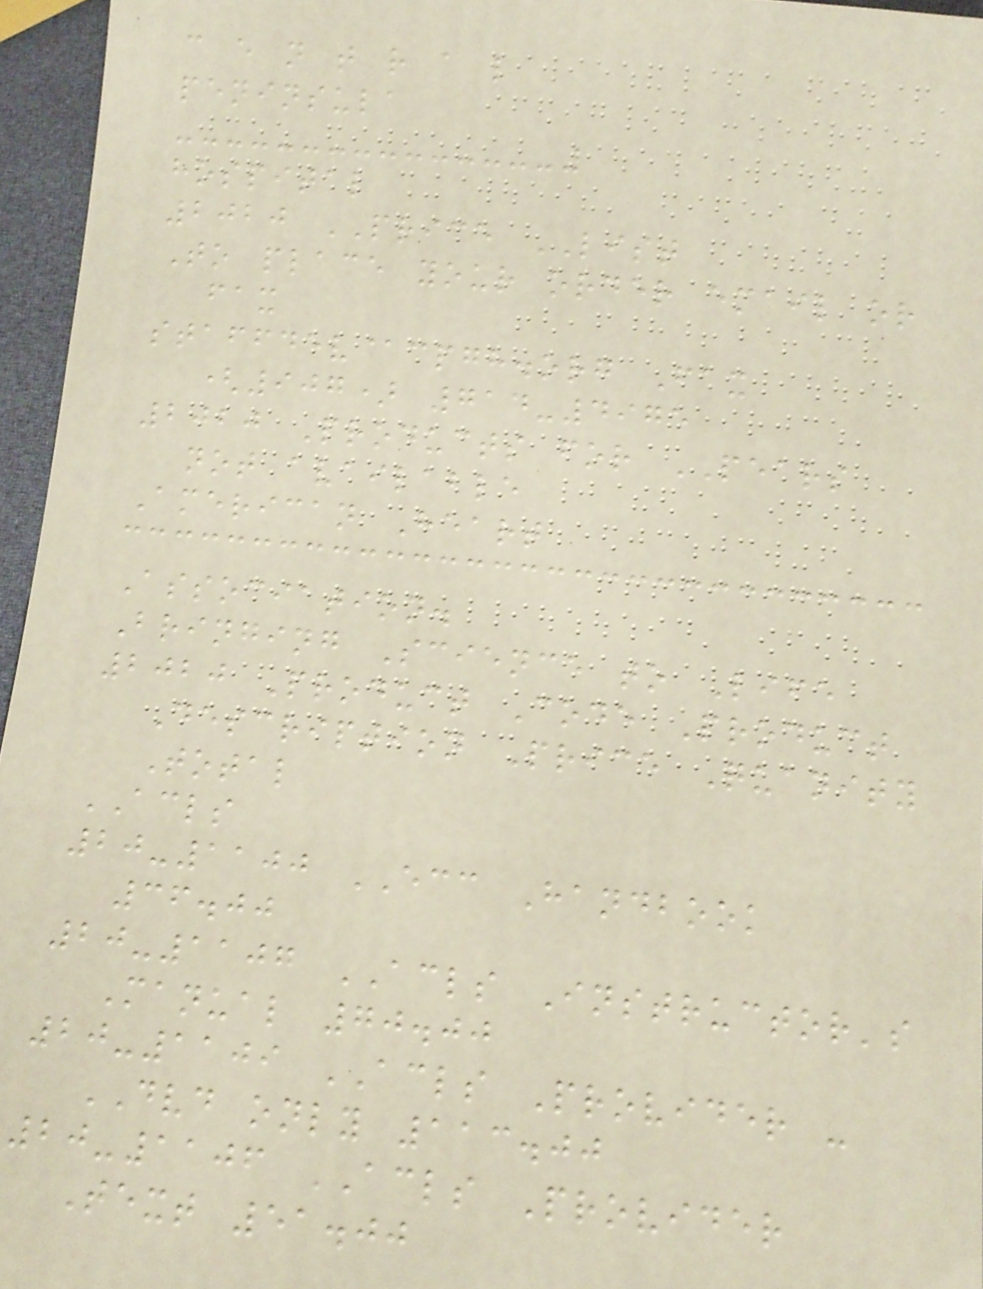c e n t r a l
peninsula
hospital
2020 PRICE LIST
To place your order email or
fax
staffdev@cpgh.org Fax
(907) 714-4975
2020 Products for PEARS
not available
American Heart
Association.
Bringing Science to Life
2020 Product Code Product
Description Price Quanity
Total
ACLS
20-1100 ECC Handbook
36.00
20-1107 ACLS Instructor's
Manual 70.00
20-1109 ACLS Provider -
DVD only 113.00
20-1106 ACLS Provider
Text 51.00
